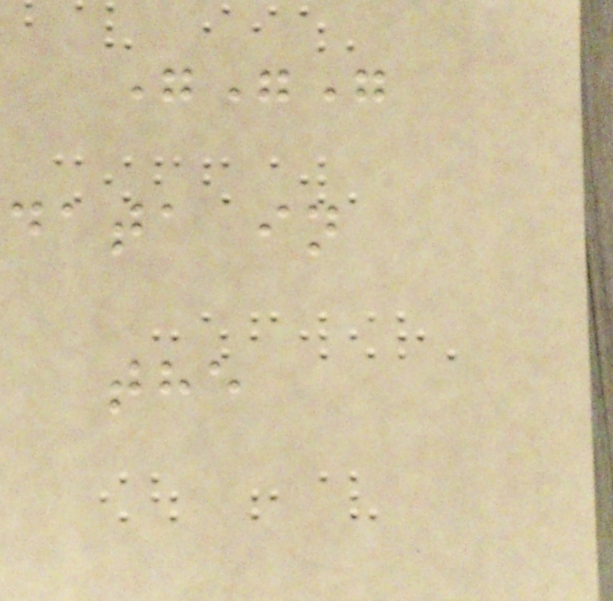"""
data in
the
